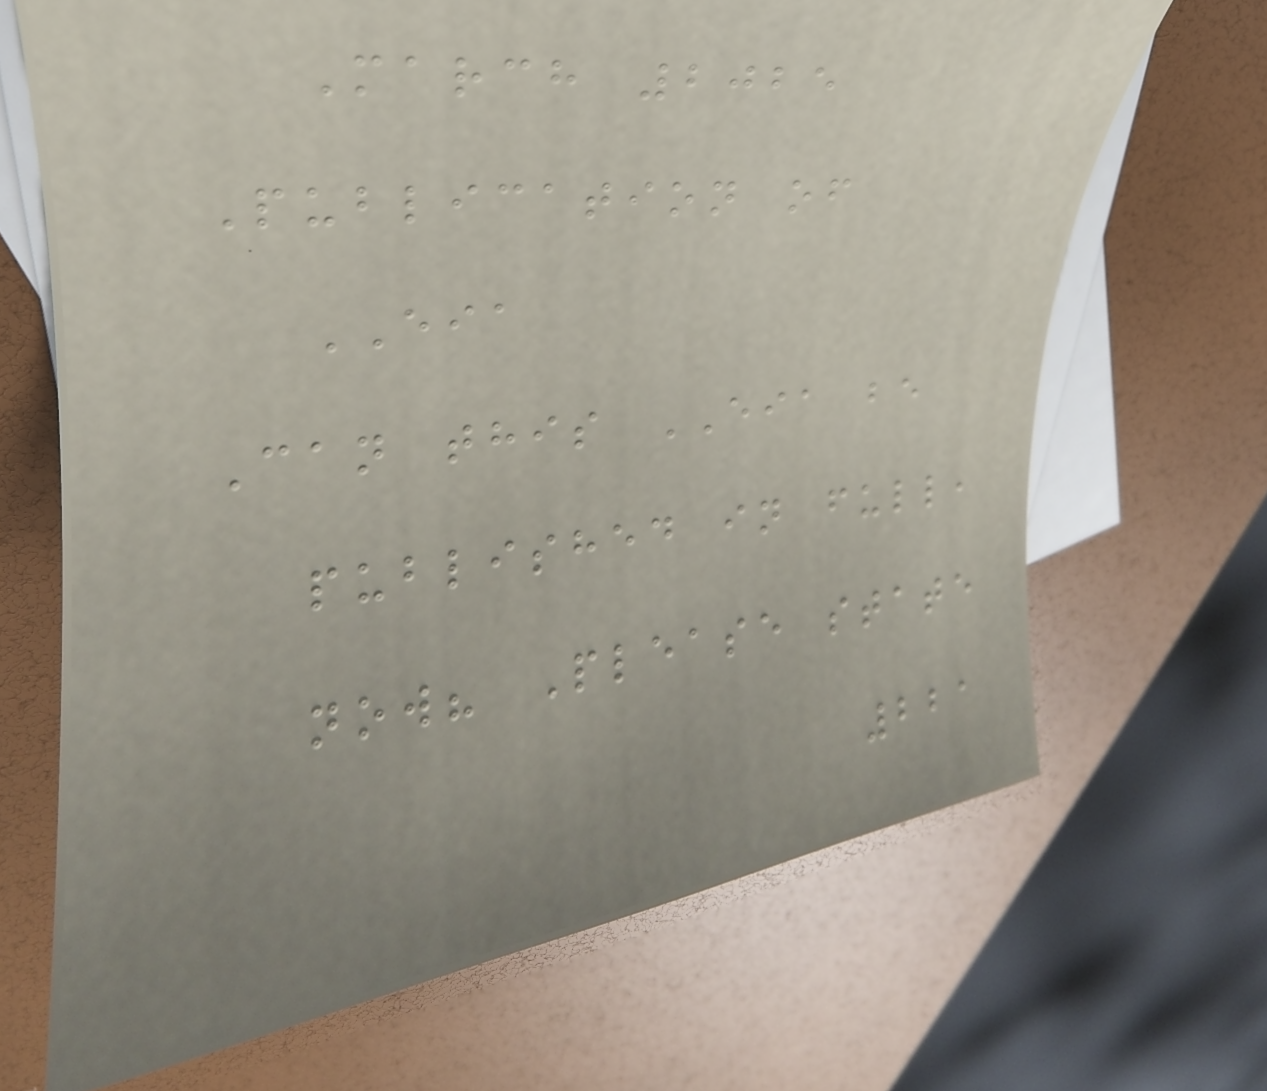March 2025
Publication of
EIA
Can this EIA be
published in full,
now? Please state
221
